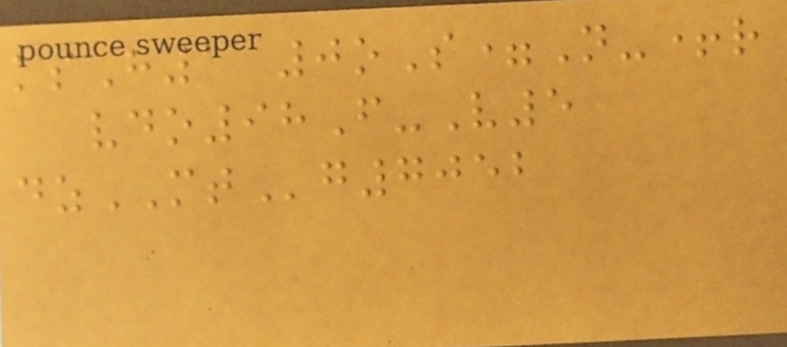ksH1 0oS=N-+r
vdo98F-V5
dzMTg7052
